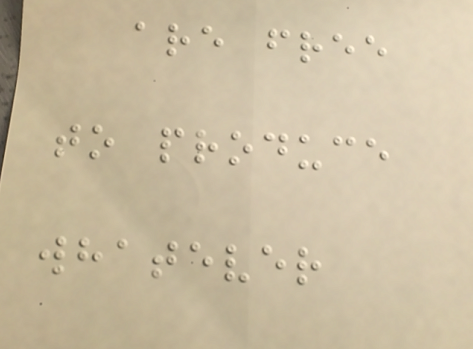are free
to produce
whatever
